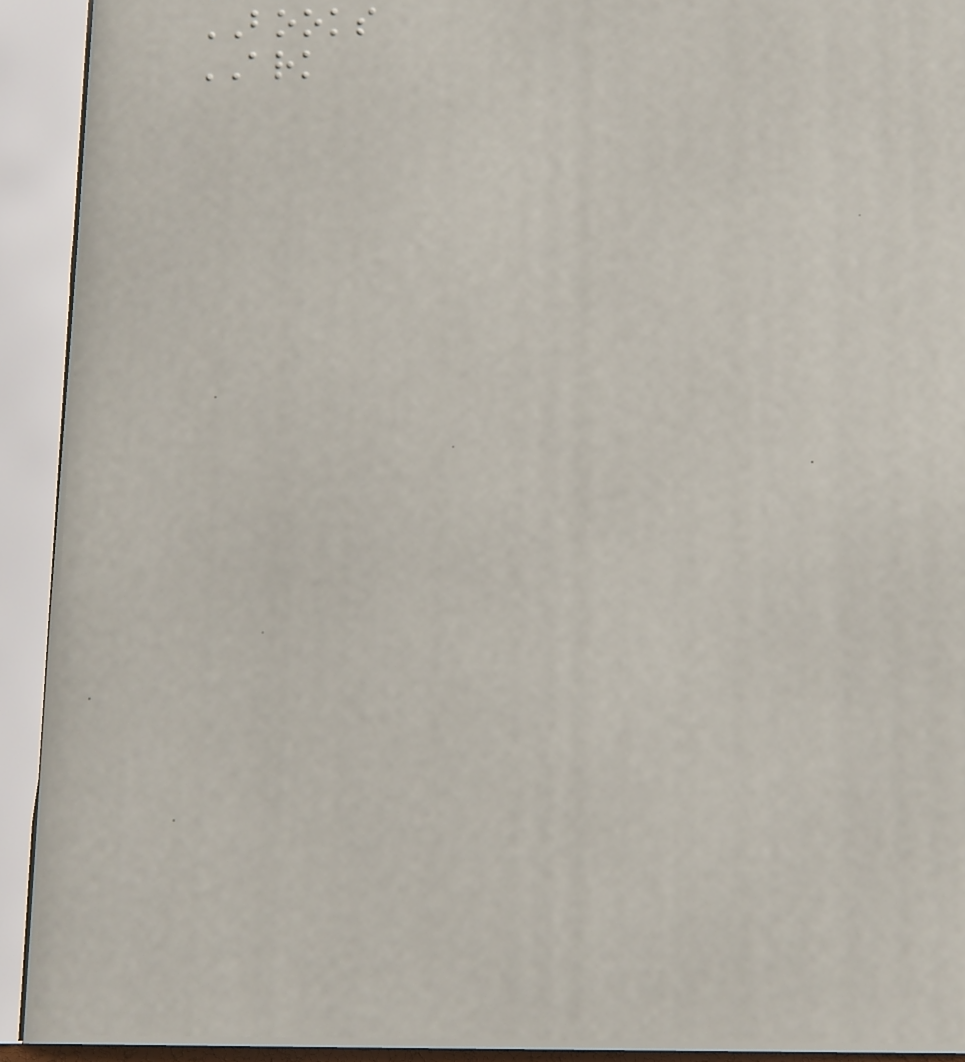BOOKS
ARK
